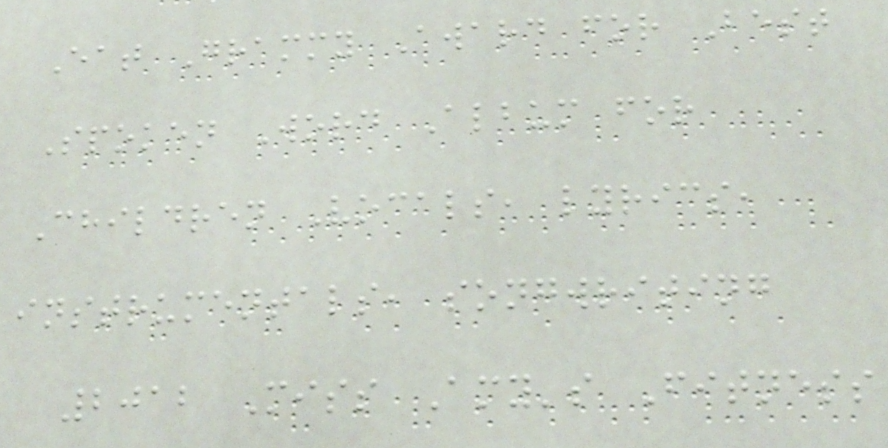Eat Grammy Award for Best
Spoken Word Album for
Children Vocals, lyrics,
instrumentals, songwriting
2012 Miss Amy's Fitness
